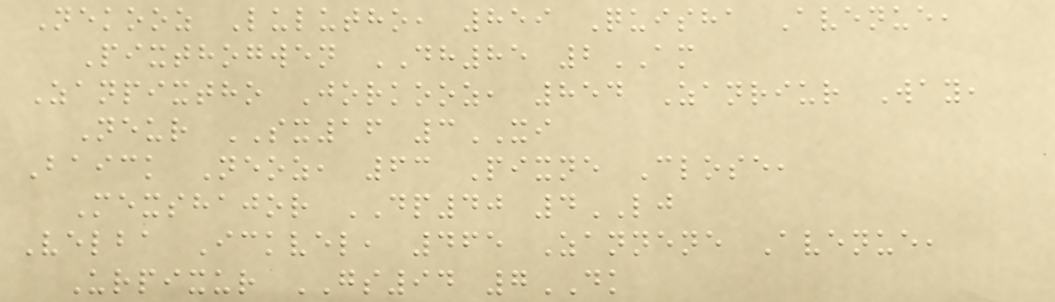Nekooz Lulutho, 859 Quisha Avenue,
Pixthogwen DH85 2AM
Zanpixtho Jorkooz, 854 Zanriur Way,
Neur SX16 3XI
Baick Neoz, 63 Pixne Close,
Mexshajor DP40 4LJ
Velba Ickvel, 465 Zannene Avenue,
Urpixur GS94 7DK
